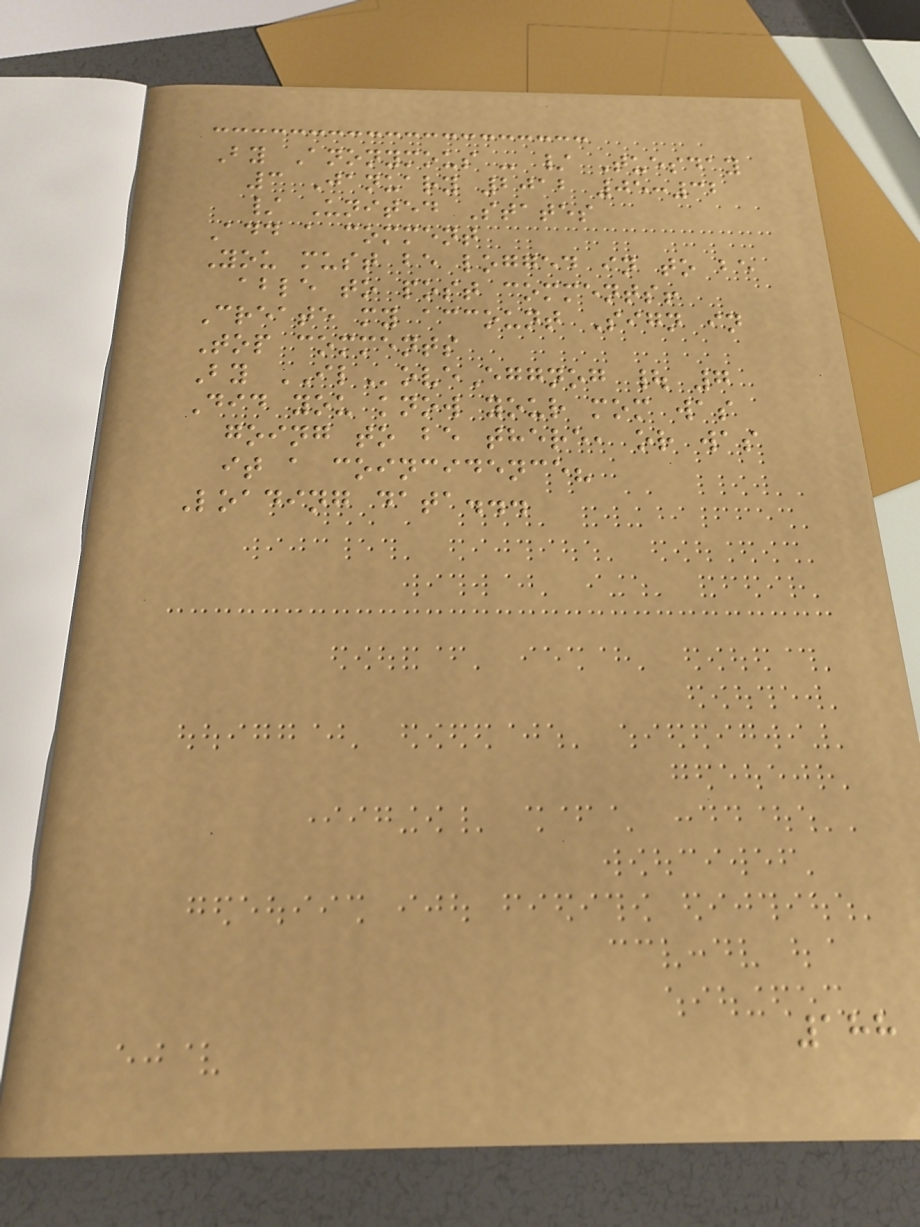By Anonymous - / Tuesday
3 January 2012 05:32
/ United States
Add a comment
You must be logged in to be
able to post comments!
Create my account Sign in
Top comments
By ILoveEggnog | 7
Did you know your mom was
going to be there, or was
it a coincidence?
Loading data...
188
